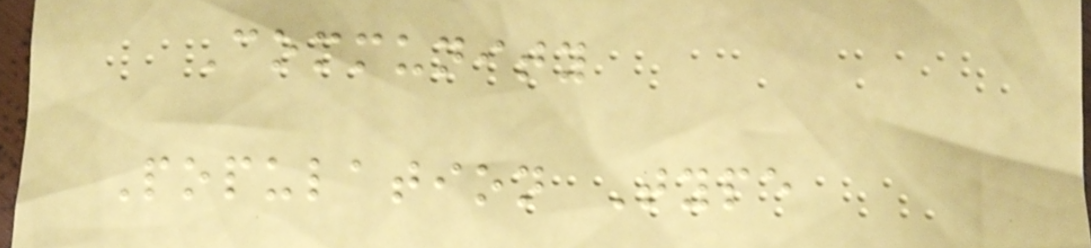Community
Population Type
